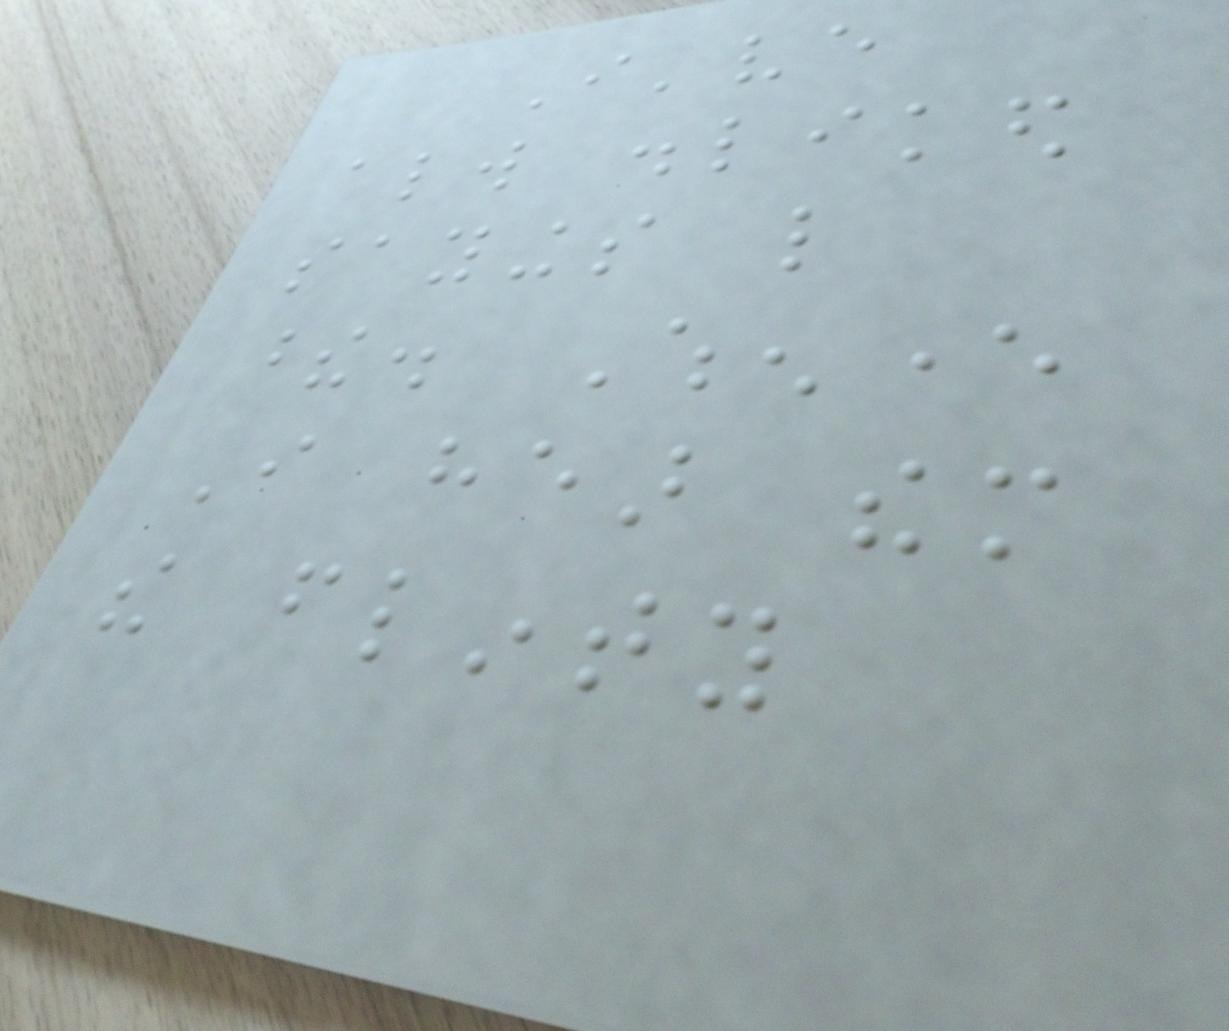I've
always disliked
sayings like
these. Whenever
I hear them
the flinty
